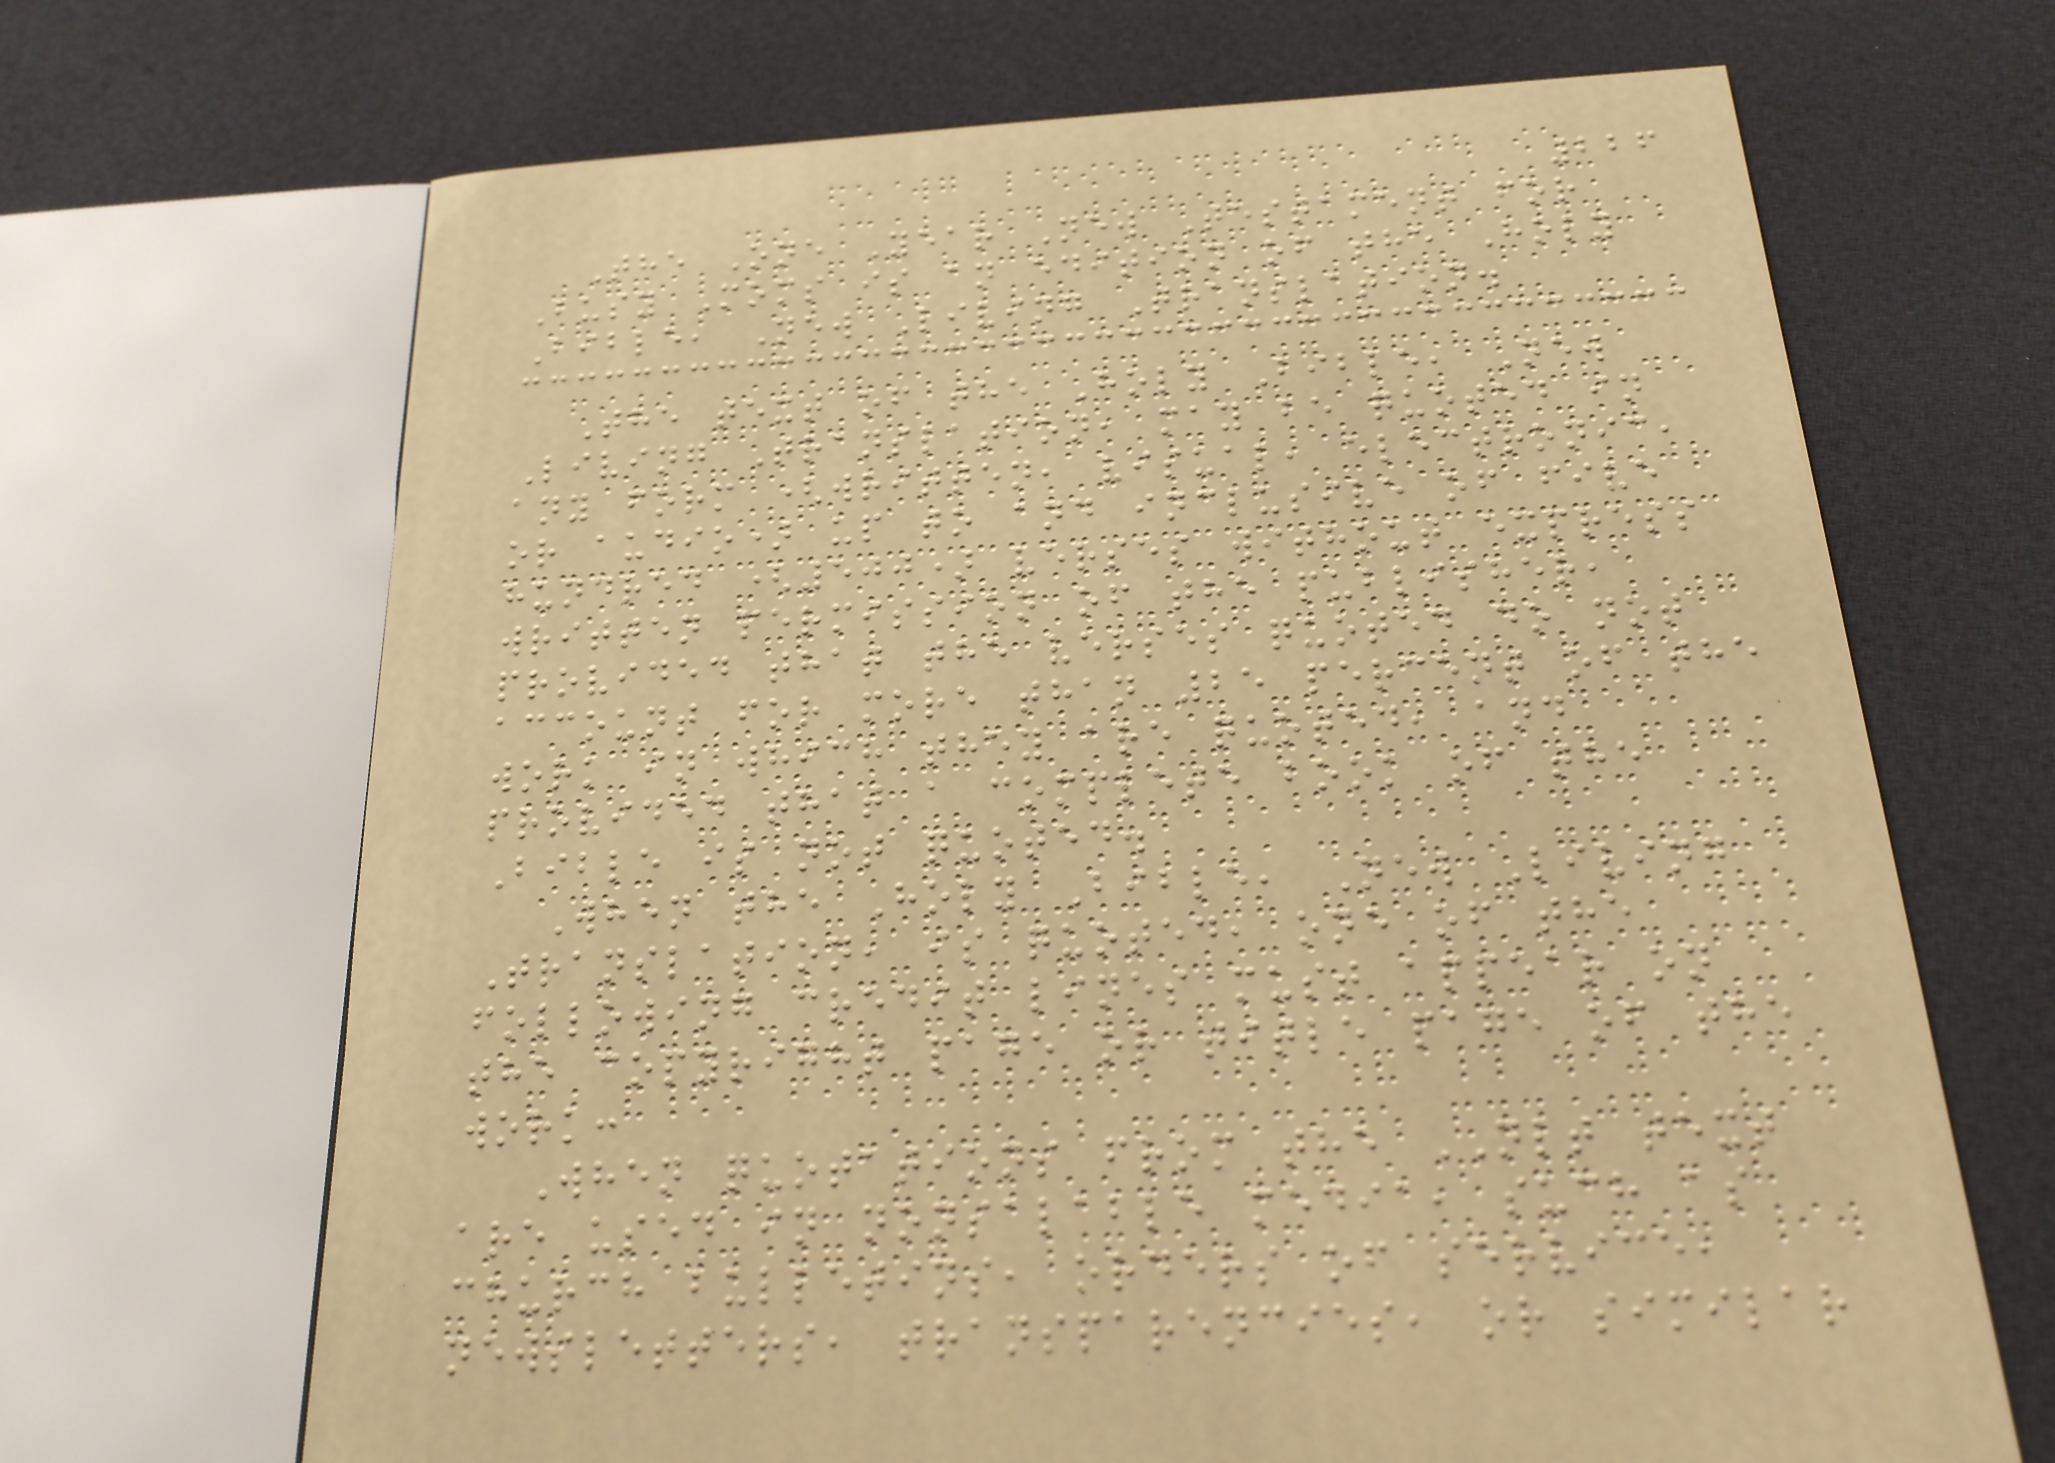226
The One Year New Testament for
Busy Moms is an edition of the Holy
Bible, New Living Translation.
The text of the Holy Bible, New
Living Translation, may be quoted in
any form (written, visual, electronic,
or audio) up to and inclusive of five
hundred (500) verses without express
written permission of the publisher,
provided that the verses quoted do not
account for more than 25 percent of the
work in which they are quoted, and
provided that a complete book of the
Bible is not quoted.
When the Holy Bible, New Living
Translation, is quoted, one of the
following credit lines must appear on
the copyright page or title page of the
work:
When quotations from the NLT text
are used in nonsalable media, such as
church bulletins, orders of service,
newsletters, transparencies, or similar
